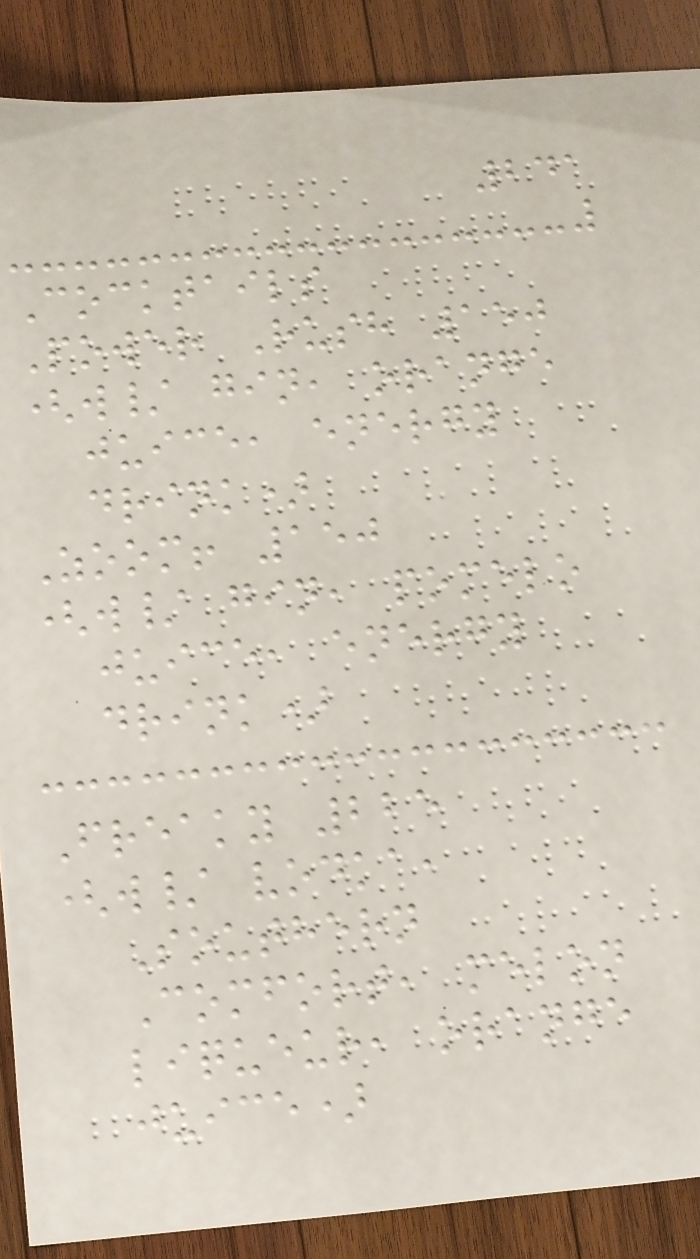241
Cocktails
Power Rush 150
(w/ gin, orange
juice, energy
drink)
Zoom! 150
(w/ gin, pomelo
juice, energy
drink)
Freaky 225
(w/ vodka,
Southern
Comfort, melon
liqueur, orange
juice)
